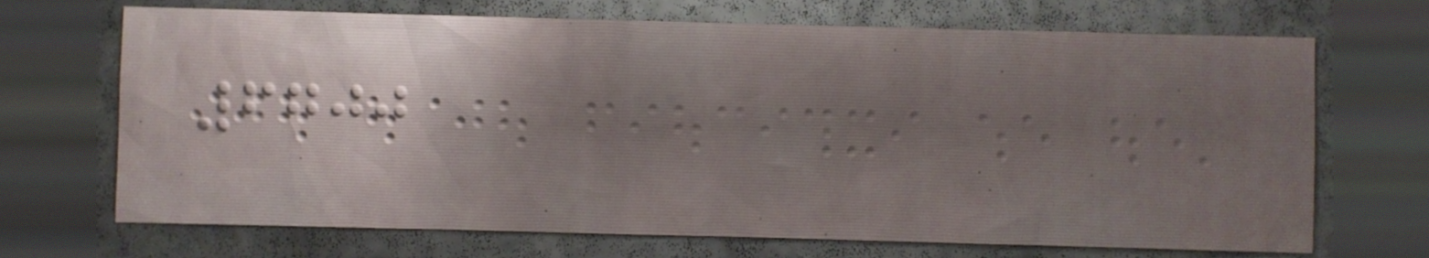6700
